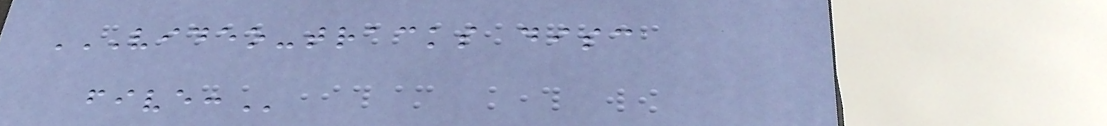VIDEO-TRACKS DISC
FIVE:
